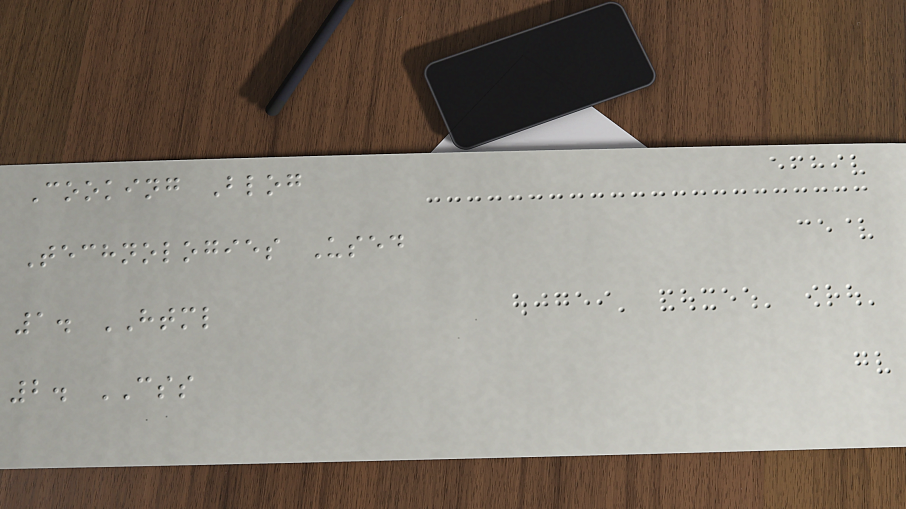Cooking Blog
Technologies Used
1. HTML
2. CSS
